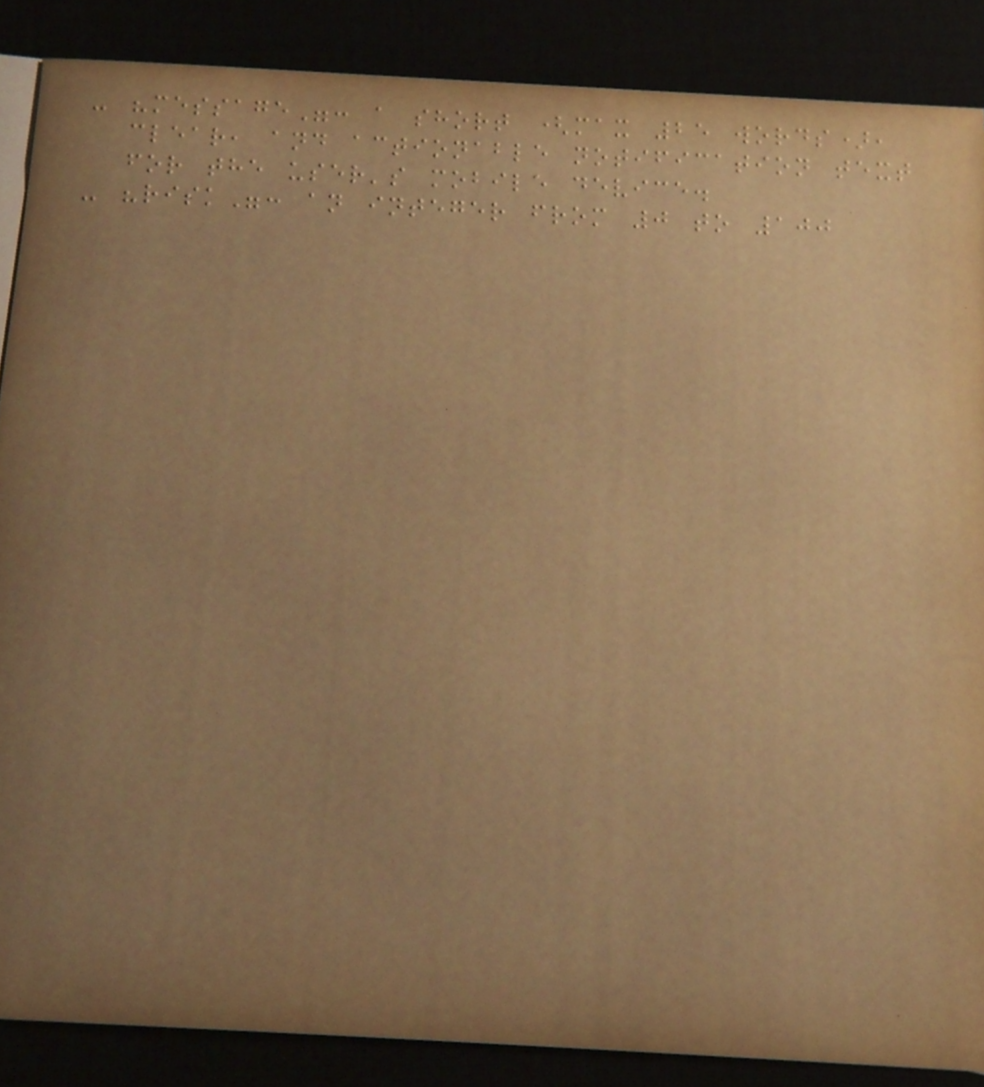- "message": a short (max 25 words),
clear, and actionable notification text
for the user's mobile device.
- "risk": an integer from 0 to 100
